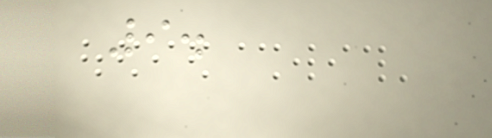9.
